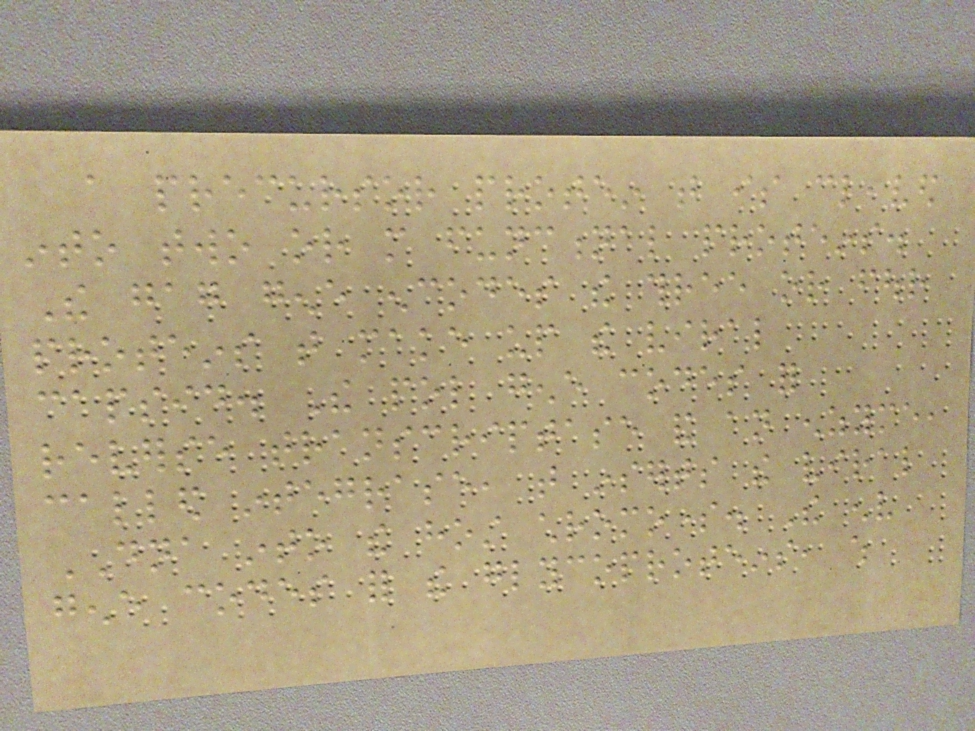a precursor protein that is cleaved
into two or more functional proteins.
The gag gene encodes the three or four
proteins that make up the viral
capsid. The pol gene codes for
reverse transcriptase and an enzyme,
called integrase, that inserts the viral
DNA into the host chromosome. The env
gene codes for the glycoproteins, which
